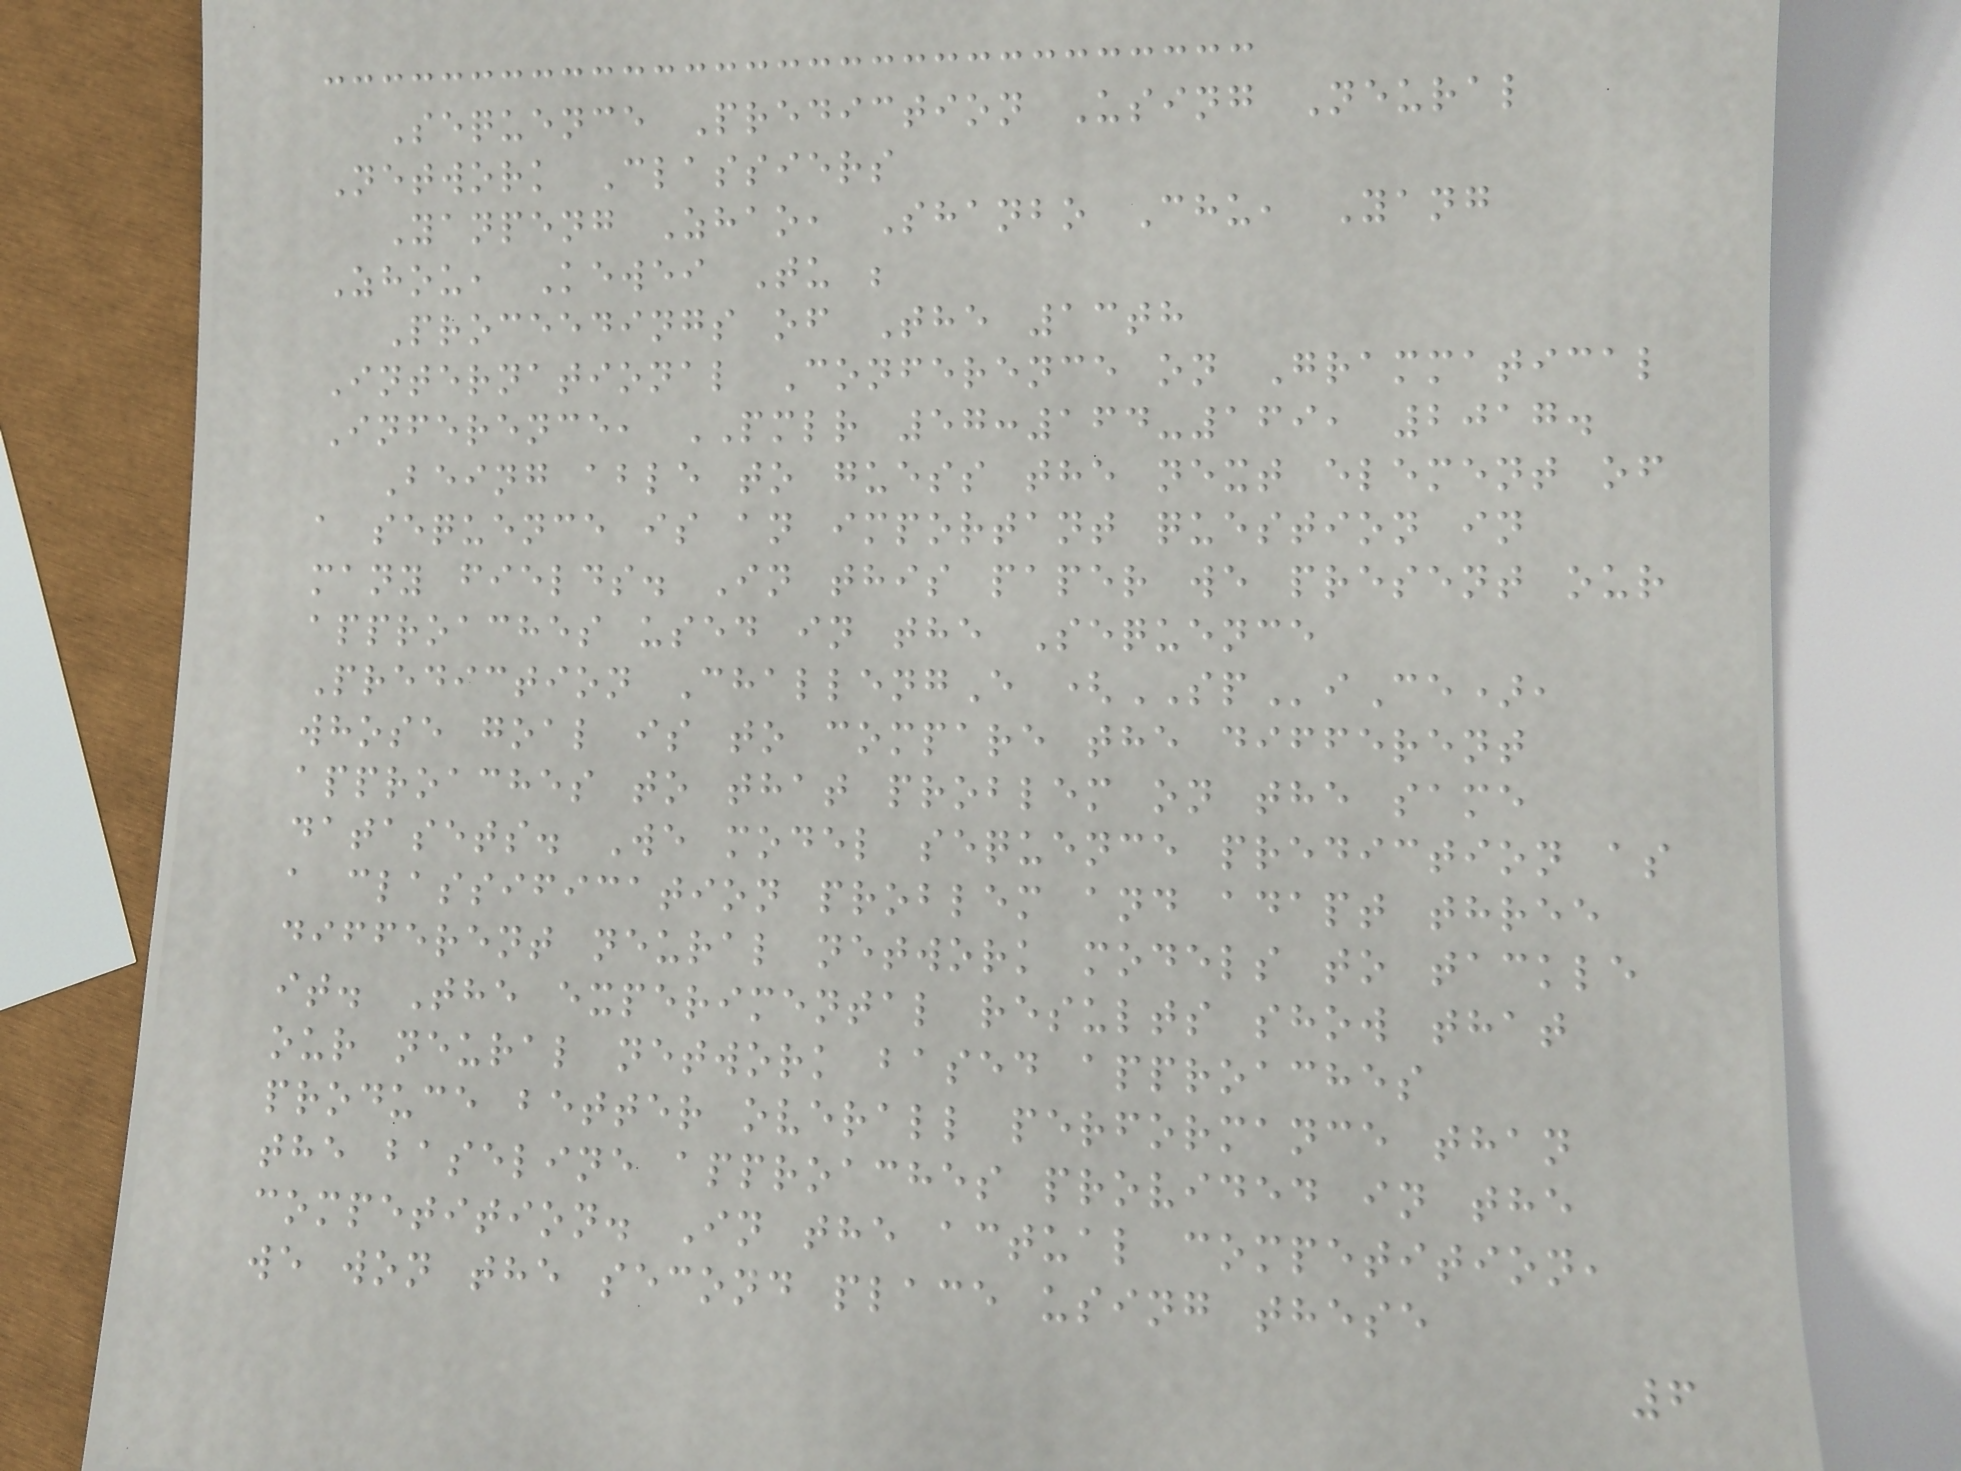Sequence Prediction Using Neural
Network Classiers
Yanpeng Zhao, Shanbo Chu, Yang
Zhou, Kewei Tu ;
Proceedings of The 13th
International Conference on Grammatical
Inference, PMLR 57:164-169, 2017.
Being able to guess the next element of
a sequence is an important question in
many fields. In this paper we present our
approaches used in the Sequence
Prediction ChallengE (SPiCe),
whose goal is to compare the different
approaches to that problem on the same
datasets. We model sequence prediction as
a classification problem and adapt three
different neural network models to tackle
it. The experimental results show that
our neural network based approaches
produce better overall performance than
the baseline approaches provided in the
competition. In the actual competition,
we won the second place using these
6
